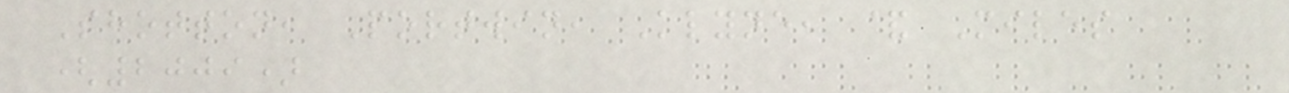Shotton, Portwin, Klyne, & Miles
(2009)
